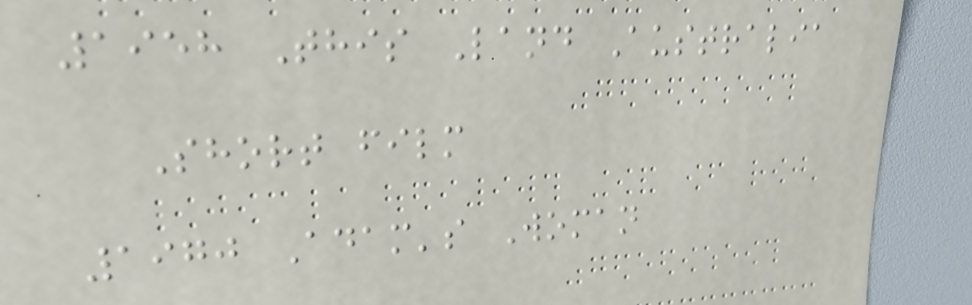1958 This Land Australia
Short film
1970 Adam's Woman
